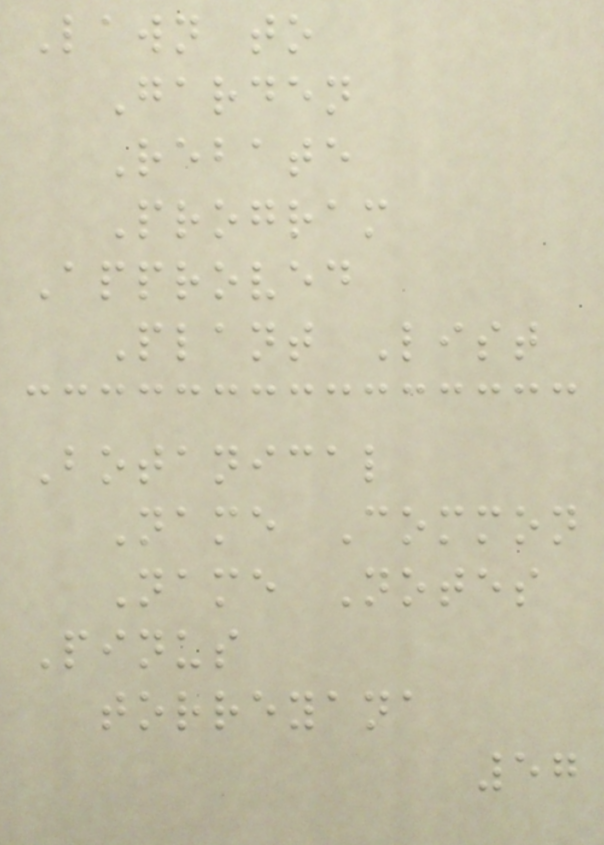Lawn to
Garden
Rebate
Program
Approved
Plant List
Botanical
Name Common
Name Notes
Pinus
torreyana
57
